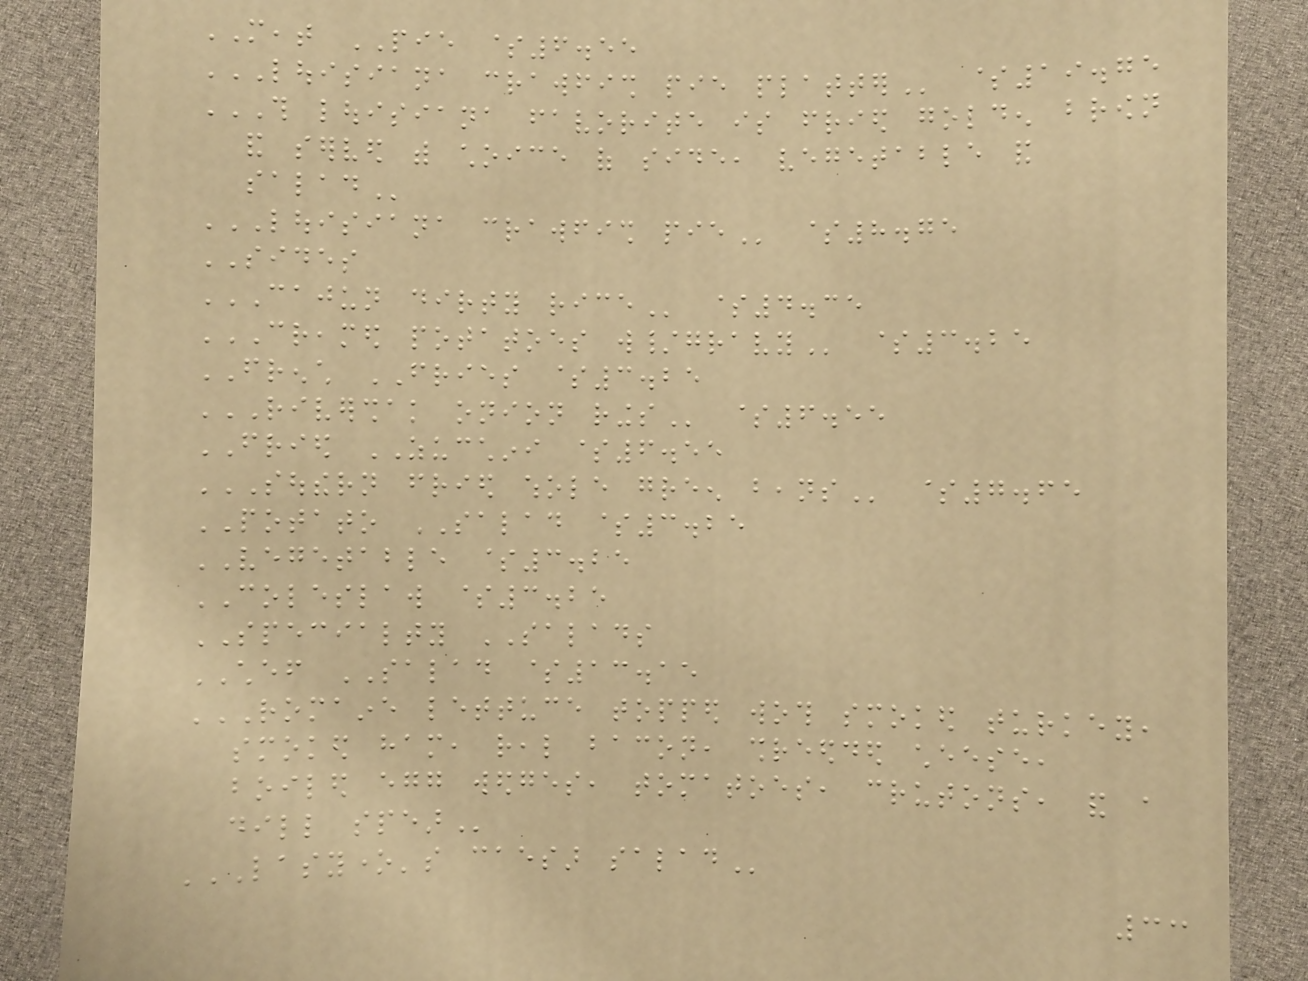MEAT PIE $6.55
LOUISIANA CRAWFISH PIE PLATTER $19.75
THIS LOUISIANA FAVORITE IS FRIED GOLDEN BROWN
AND SERVED WITH CHOICE OF SIDE, VEGETABLE AND
SALAD
LOUISIANA CRAWFISH PIE $8.75
SIDES
CAJUN DIRTY RICE $4.35
CREAMED POTATOES W/GRAVY $3.25
FRENCH FRIES $3.25
RIVERSHAK ONION RINGS $6.55
FRIED ZUCCHINI $6.55
SOUTHERN FRIED WHOLE GREEN BEANS $7.65
POTATO SALAD $3.25
VEGETABLE $3.25
COLESLAW $3.25
SPECIALTY SALADS
CHEF SALAD $13.15
ROMAINE LETTUCE TOPPED WOTH SMOKED TURKEY,
SMOKED HAM, REAL BACON, SHREEDDED CHEESE,
BOILED EGG WEDGES, TOMATOES, CRUTONS, AND A
DILL SPEAR
LASYONE'S CAESAR SALAD
33
